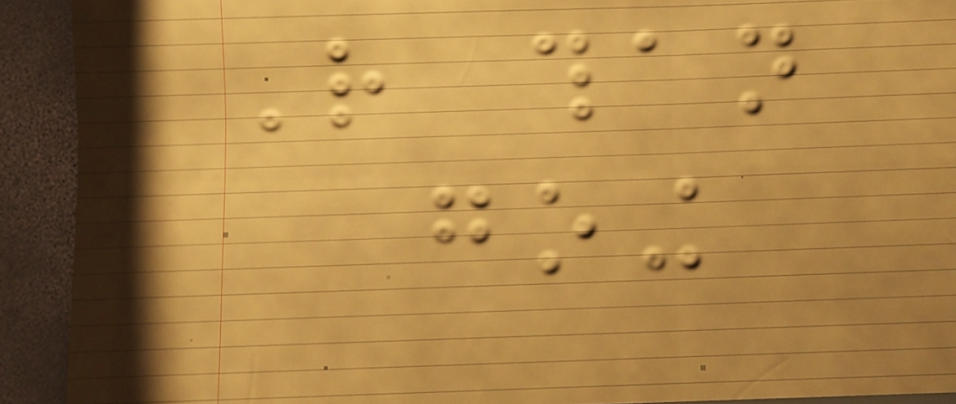Rather than
going
